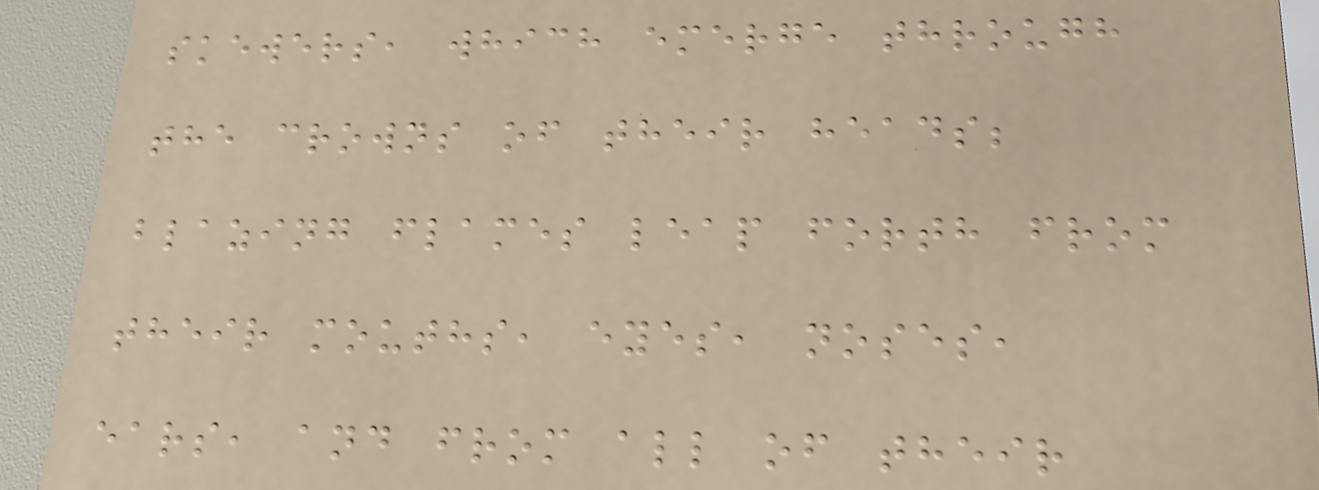skewers, which emerge through
the crowns of their heads;
blazing flames leap forth from
their mouths, eyes, noses,
ears, and from all of their
